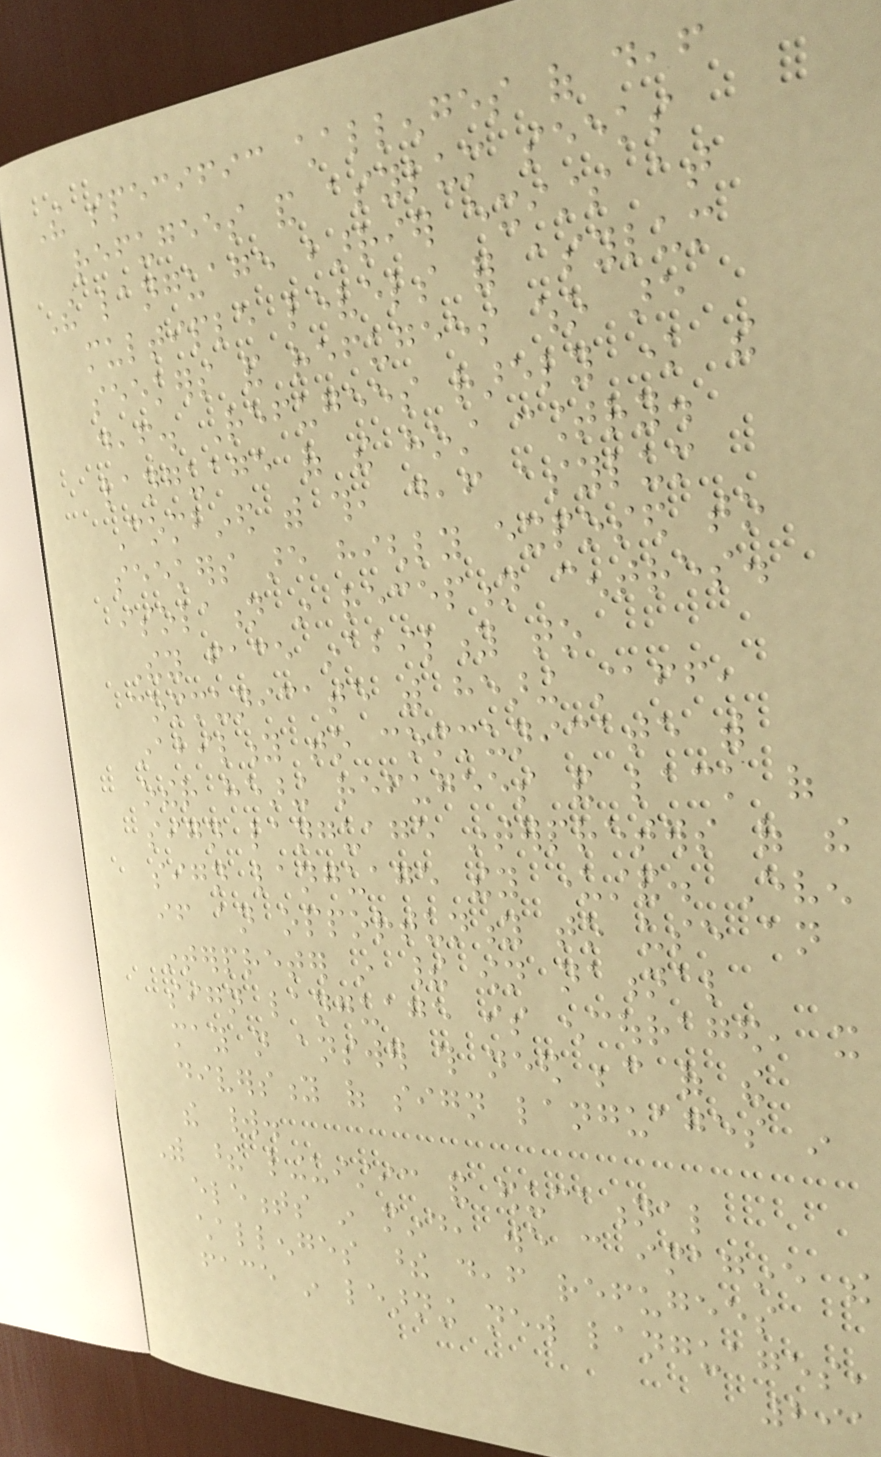The specific challenges of deaf
refugees and asylum seeks
The language barrier exists at
multiple levels for asylum
seekers and refugees who are
deaf. Refugees rarely know the
language of the host country.
Combined with this, deaf asylum
seekers are highly exposed to
isolation in reception centres.
They face inability to
communicate with hearing staff,
inability to communicate with
other hearing refugees and lack of
sign language interpreters of the
sign language they understand. Even
if an opportunity to use an
interpreter in their own national
sign language is encouraged, it
may not answer this need because of the
diversity of sign languages in
the world.
With these linguistic and educational
elements in mind, we can imagine the
challenges these deaf refugees
face in learning new languages,
291
